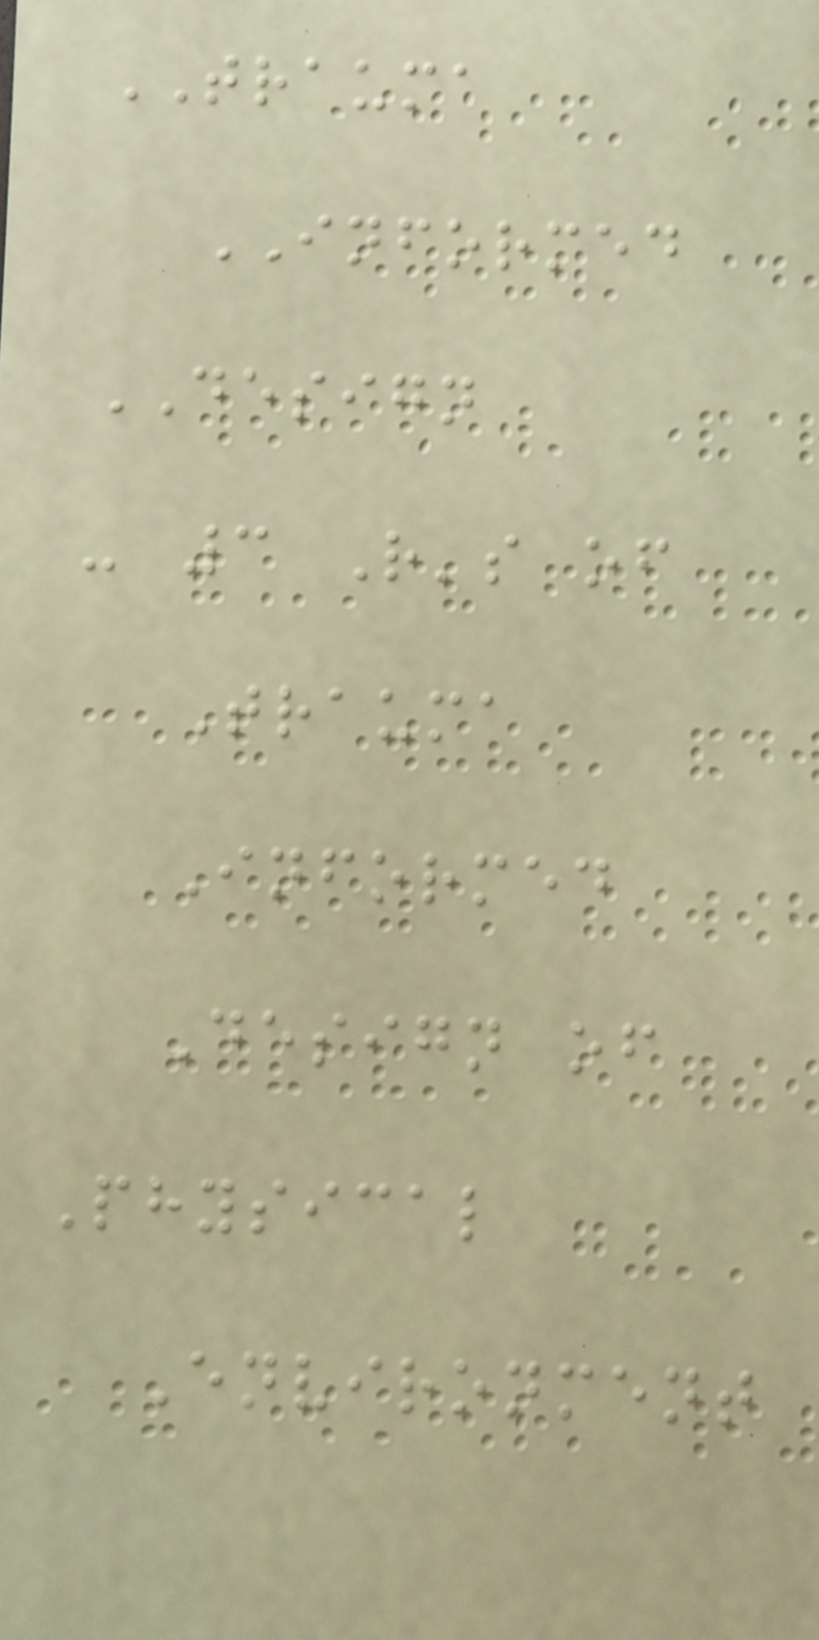TRAUMA
INFORMED
DESIGN
- 3 R's of
Trauma
Informed
Design of
Physical
Environment
